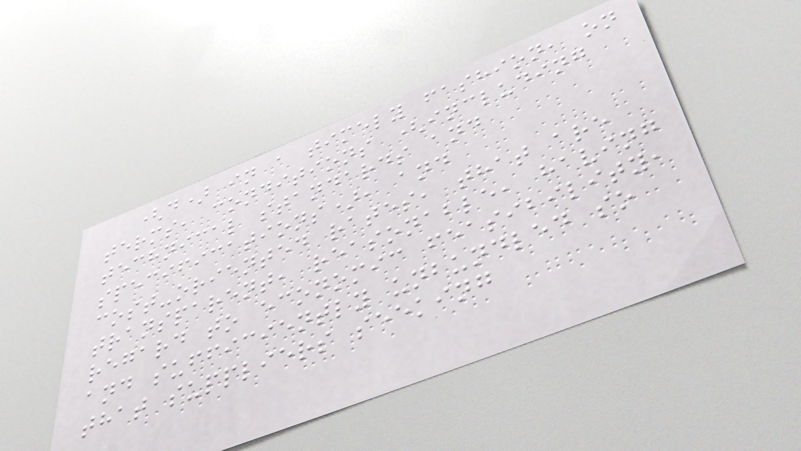(d) in a timely fashion, on
terms, conditions (including
technical standards and
specifications), and
cost-oriented rates, that are
transparent, reasonable, having
regard to economic feasibility,
and sufficiently unbundled so
that suppliers seeking
